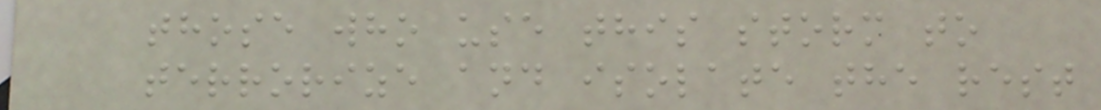those who use this storm to
terrorize and isolate the rest
